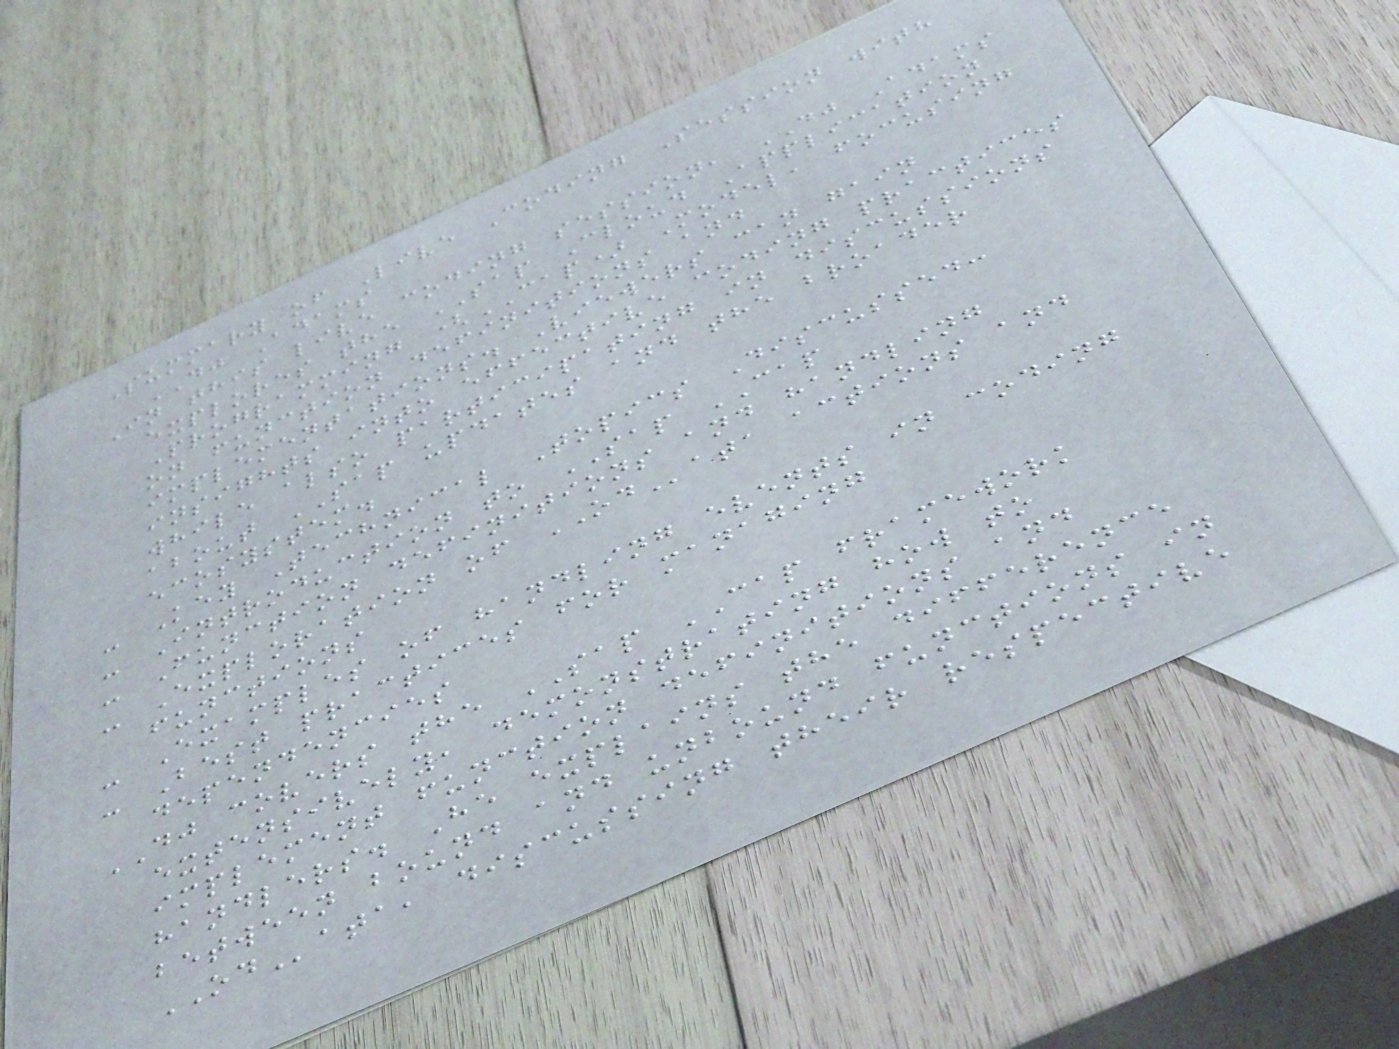Summary of Live Coding Session with
DJ Adams
In this live coding session, DJ Adams
explores the SAP Cloud Application
Programming (CAP) Model, focusing
on function definitions and
implementations. Viewers can gain
insights into effective coding practices
while also participating in discussions
about SAP updates and the broader
ecosystem.
- Key Technical Topics Discussed:
- Introduction to SAP CAP
- Function definitions and handling
- Exploration of OData actions and
functions
- Examples of handling events in coding
- Best practices for managing
dependencies
DJ covers the SAP CAP framework
extensively, demonstrating how to
implement function definitions and
handlers. He explains the difference
between bound and unbound functions in
OData, discussing their respective
